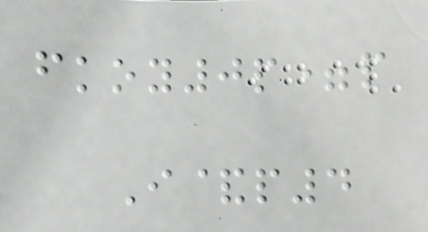fkoy0p=p
I&p4
